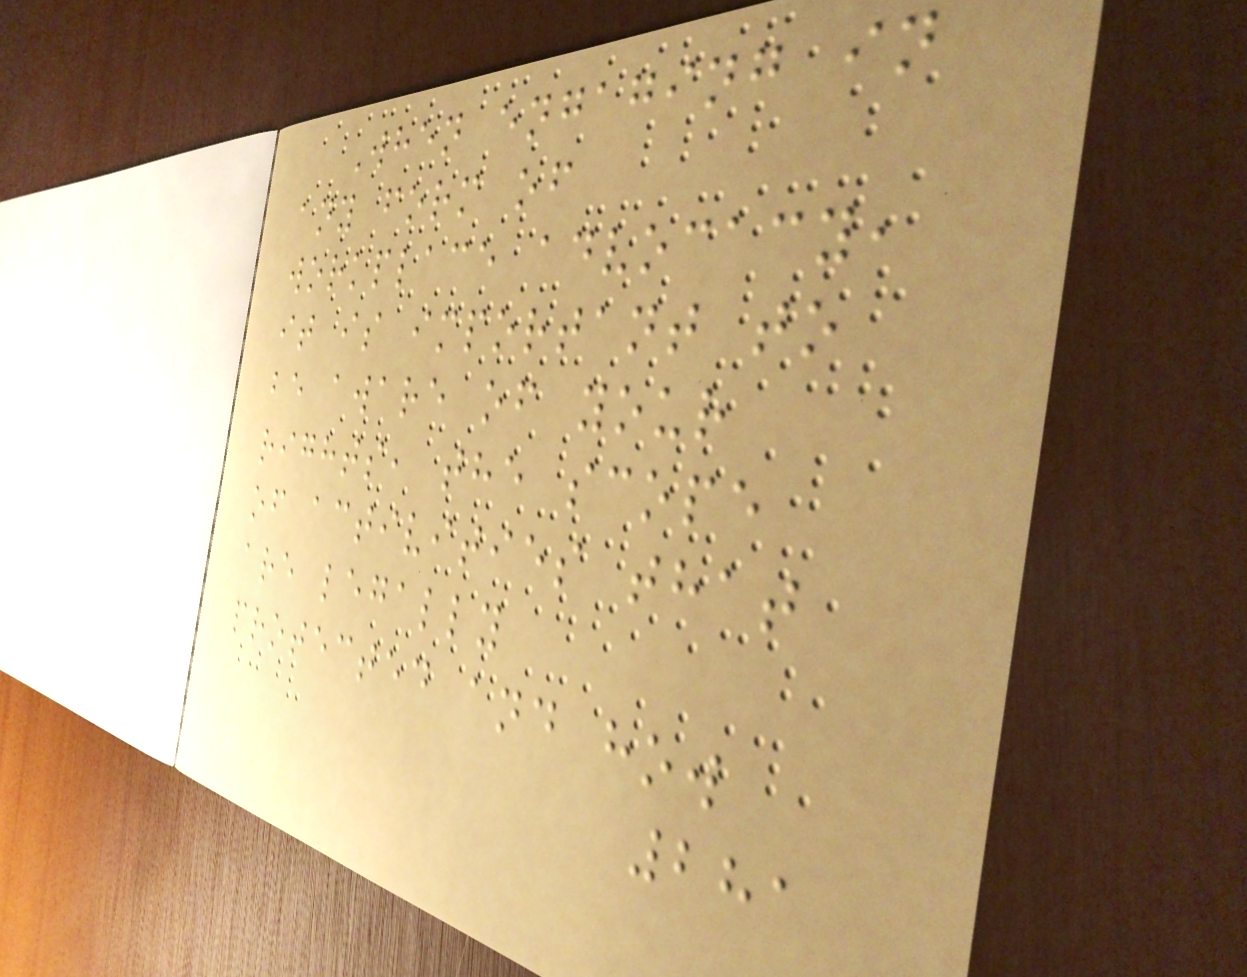When engaging in
any form of
workplace advocacy,
it is important to
be aware of your
rights, the scope
of activities that
are legally
protected and how
281
